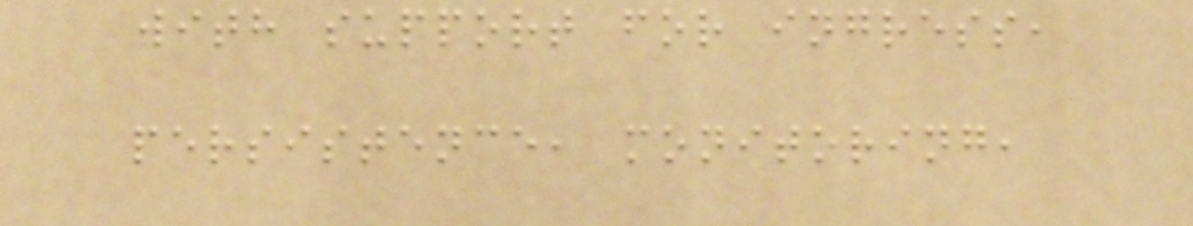with support for ingress,
persistence, monitoring,
